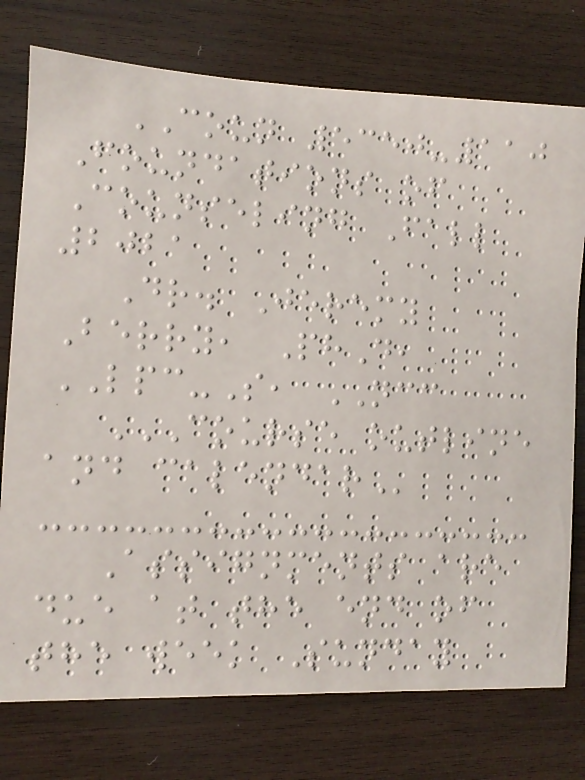COUN 5350-110
Foundations of
Counseling Fall
2021
Dr. Jeremy
Berry, PhD,
LPC-S, NCC
COURSE OUTLINE
AND CALENDAR
Assignments are
due at the end of
the week Sunday
